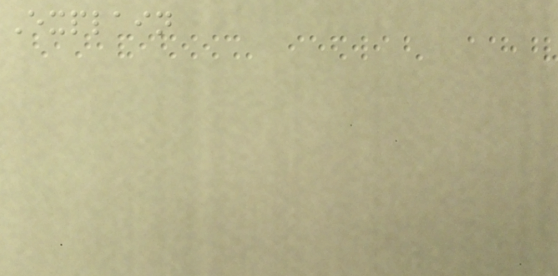Explain
